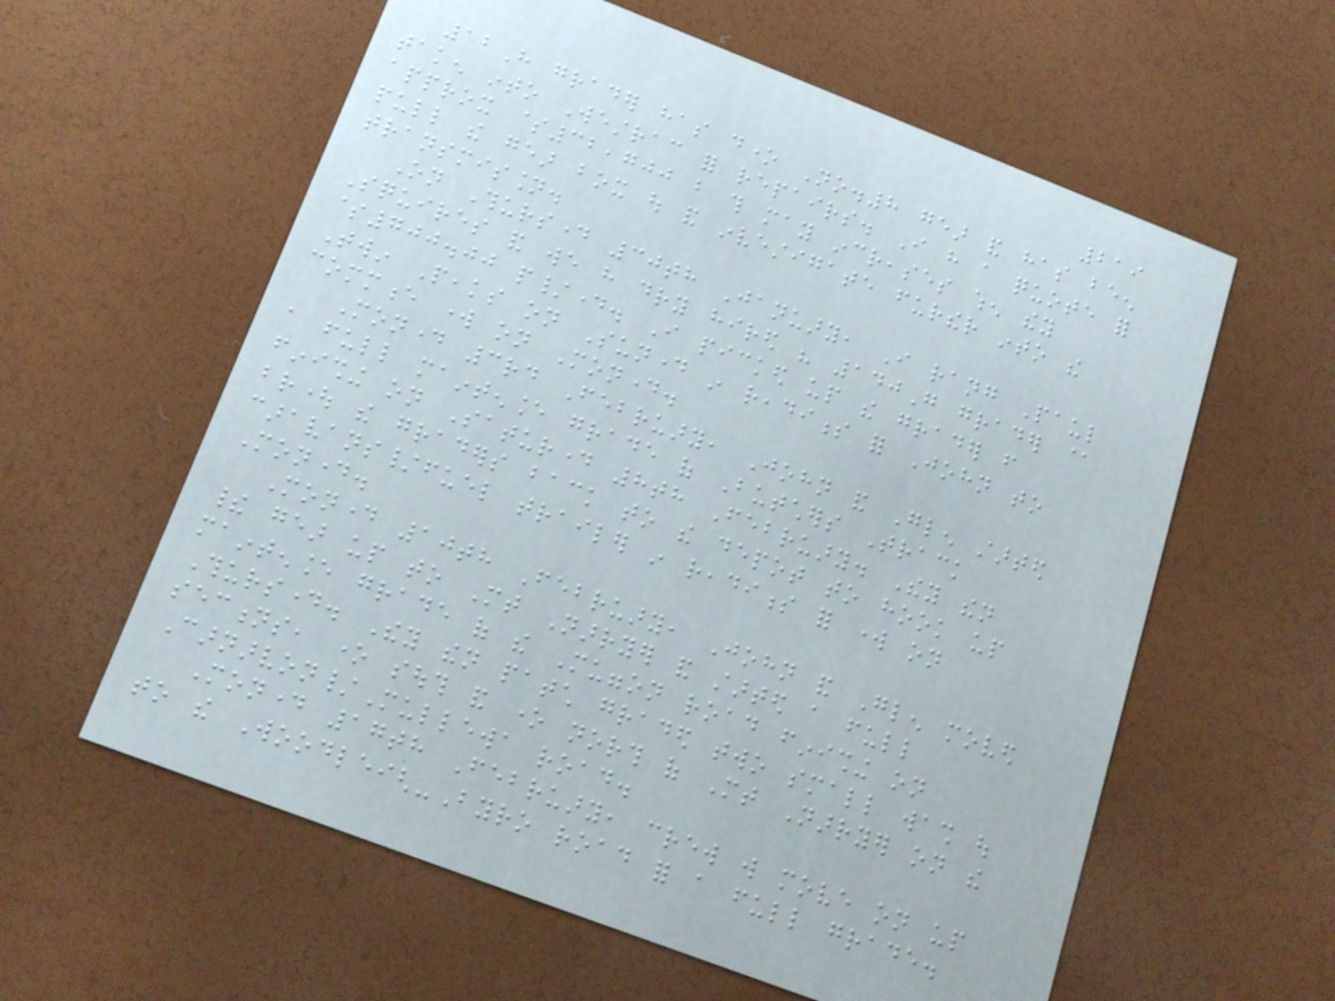219
12H grader has done No.8 gear and has been
taken into Westrac for repairs. I have a quote for
approx $32,700 but this may increases when they
pull the gear box out and investigate further into the
transmission.
On Thursday 30th January, I rang Paul
Squires and we have dry hired his 140G grader @
$700.00 p/day. I picked up the grader from
Twin Peaks on Sunday in readiness for John to
commence work on Monday.
Monday 3rd February, John and Glen started
a full maintenance grade of Butchers Track
finishing on Saturday 8th February. They then
brought the graders back to the depot to hook up
caravans/fuel trailer in readiness for work on
Monday.
Monday 10th February, John and Glen moved
their gear up to Mt Narryer and started a full
maintenance grade of the Muggon road finishing on
Thursday. They then patch graded two small wash out
sections, one south and one north of Mt Narryer on the
Carnarvon/Mullewa road.
Monday 17th February, crew will move on up
to the Woodleigh-Byro road for a full grade.
